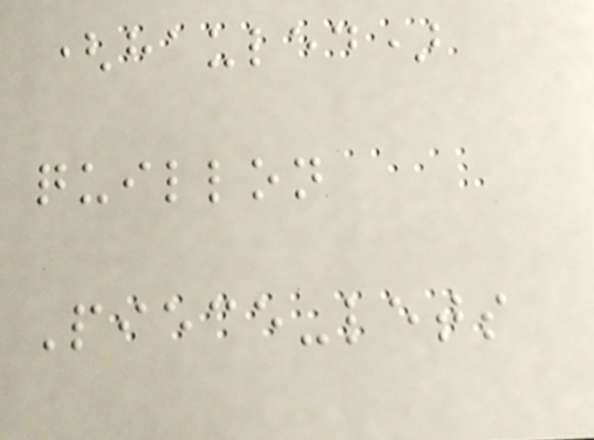(hauled)
quillon
Piece-lets
